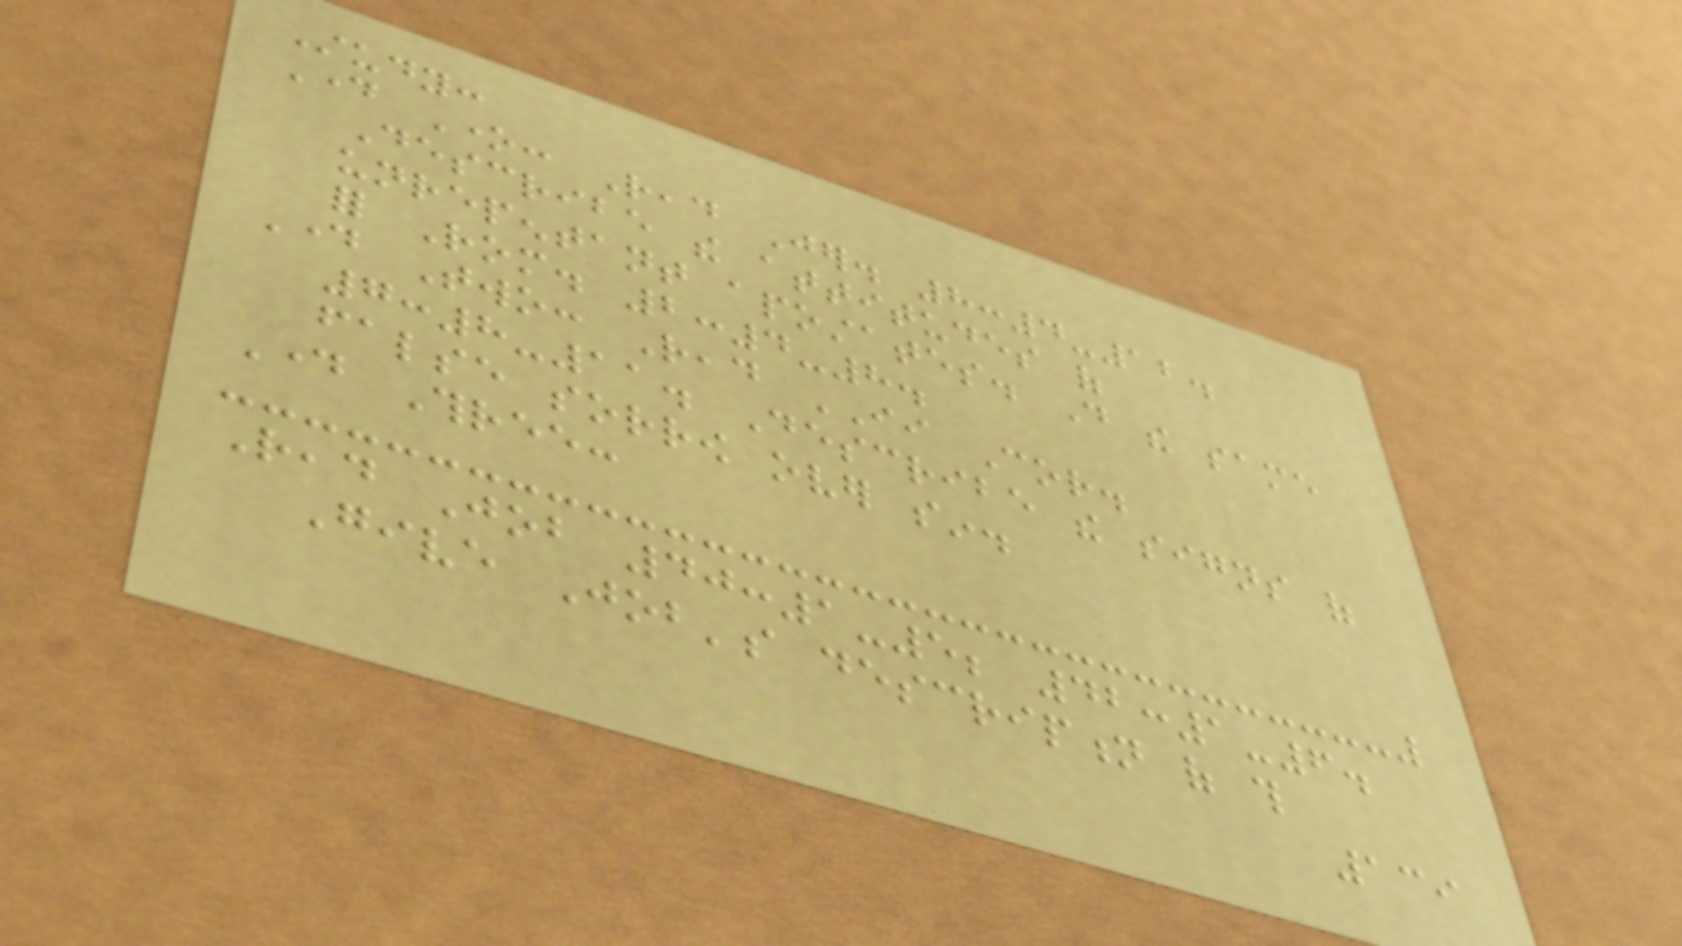Study:
Day One: Read Jer. 8:4-12.
Describe the attitudes of
unrepentant apostates. Do the same
for Rom. 2:4-8.
Day Two: Read II Cor.
7:8-11. Describe the signs of
false sorrow over sin.
Day Three:
Read Job 40:1-5; 42:1-6.
Give Job's description of this
139
